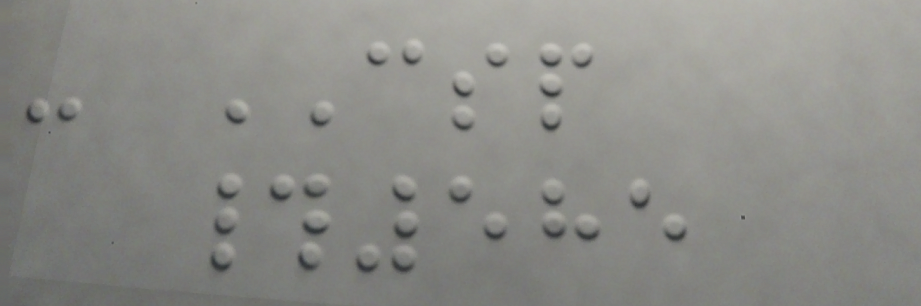- CSP
#585
